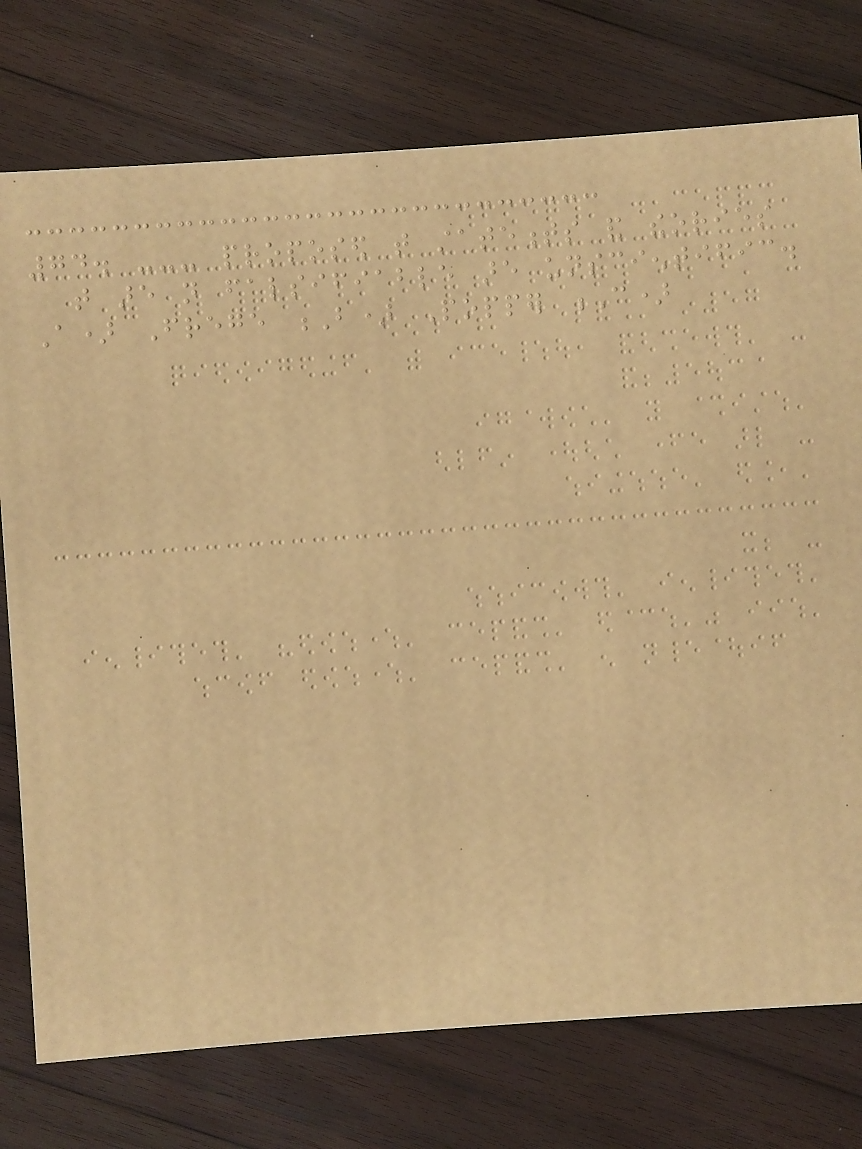74. --- proposed that statements and theories
that are not falsifiable are unscientific.
A) Frege B) Popper C)
